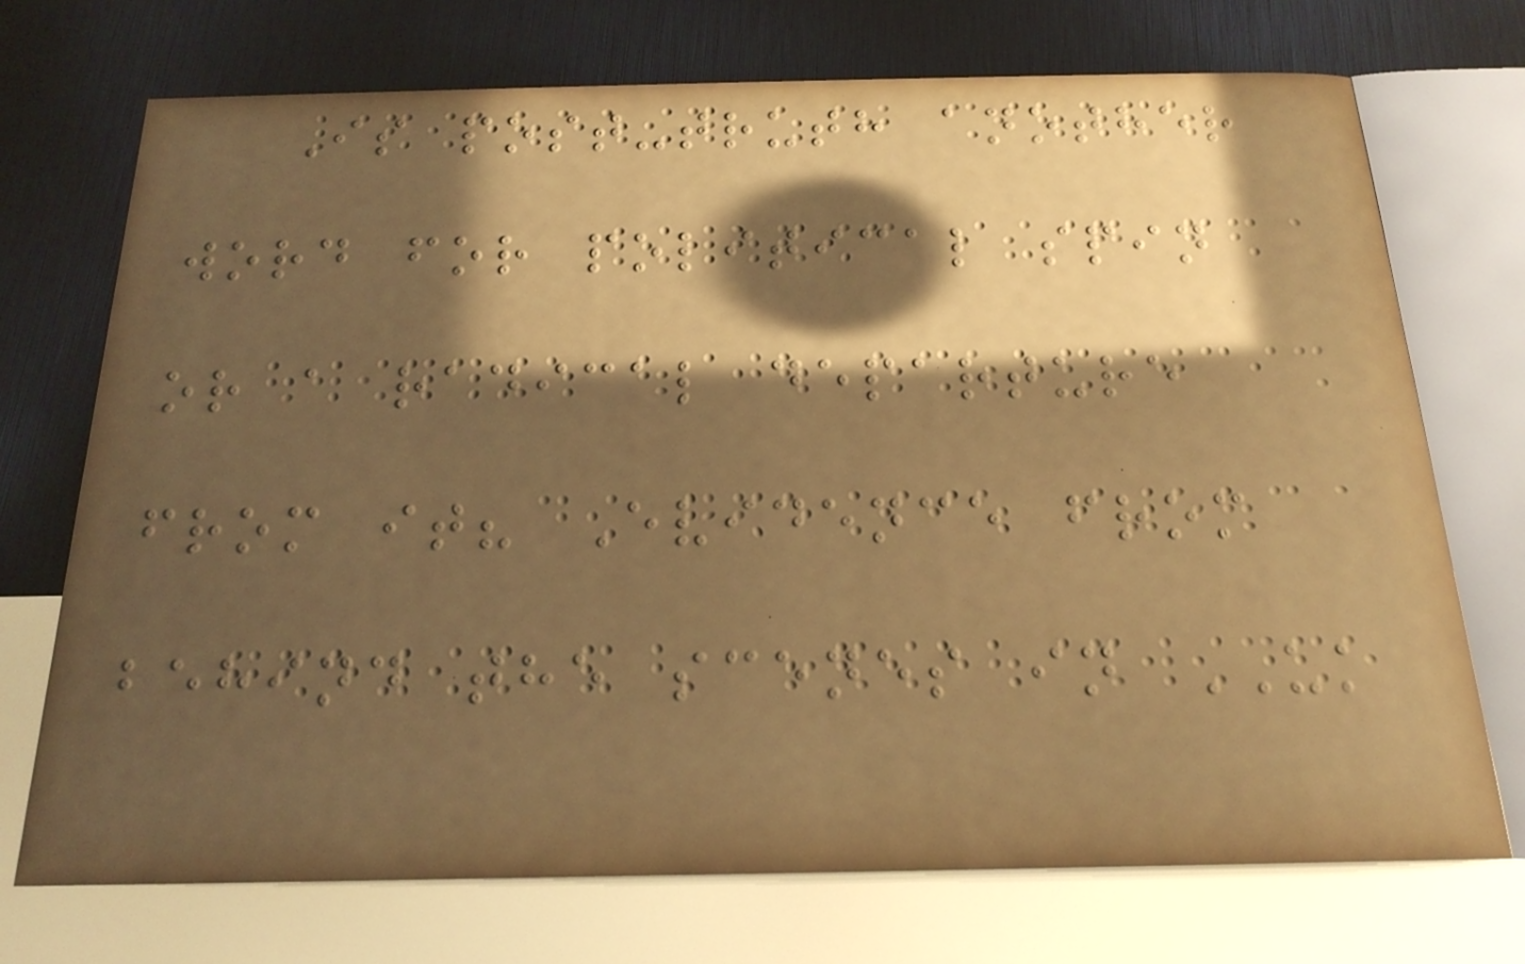Is post-truth another
word for political spin
or a radical departure
from it? Evidence from
behind the scenes in UK
